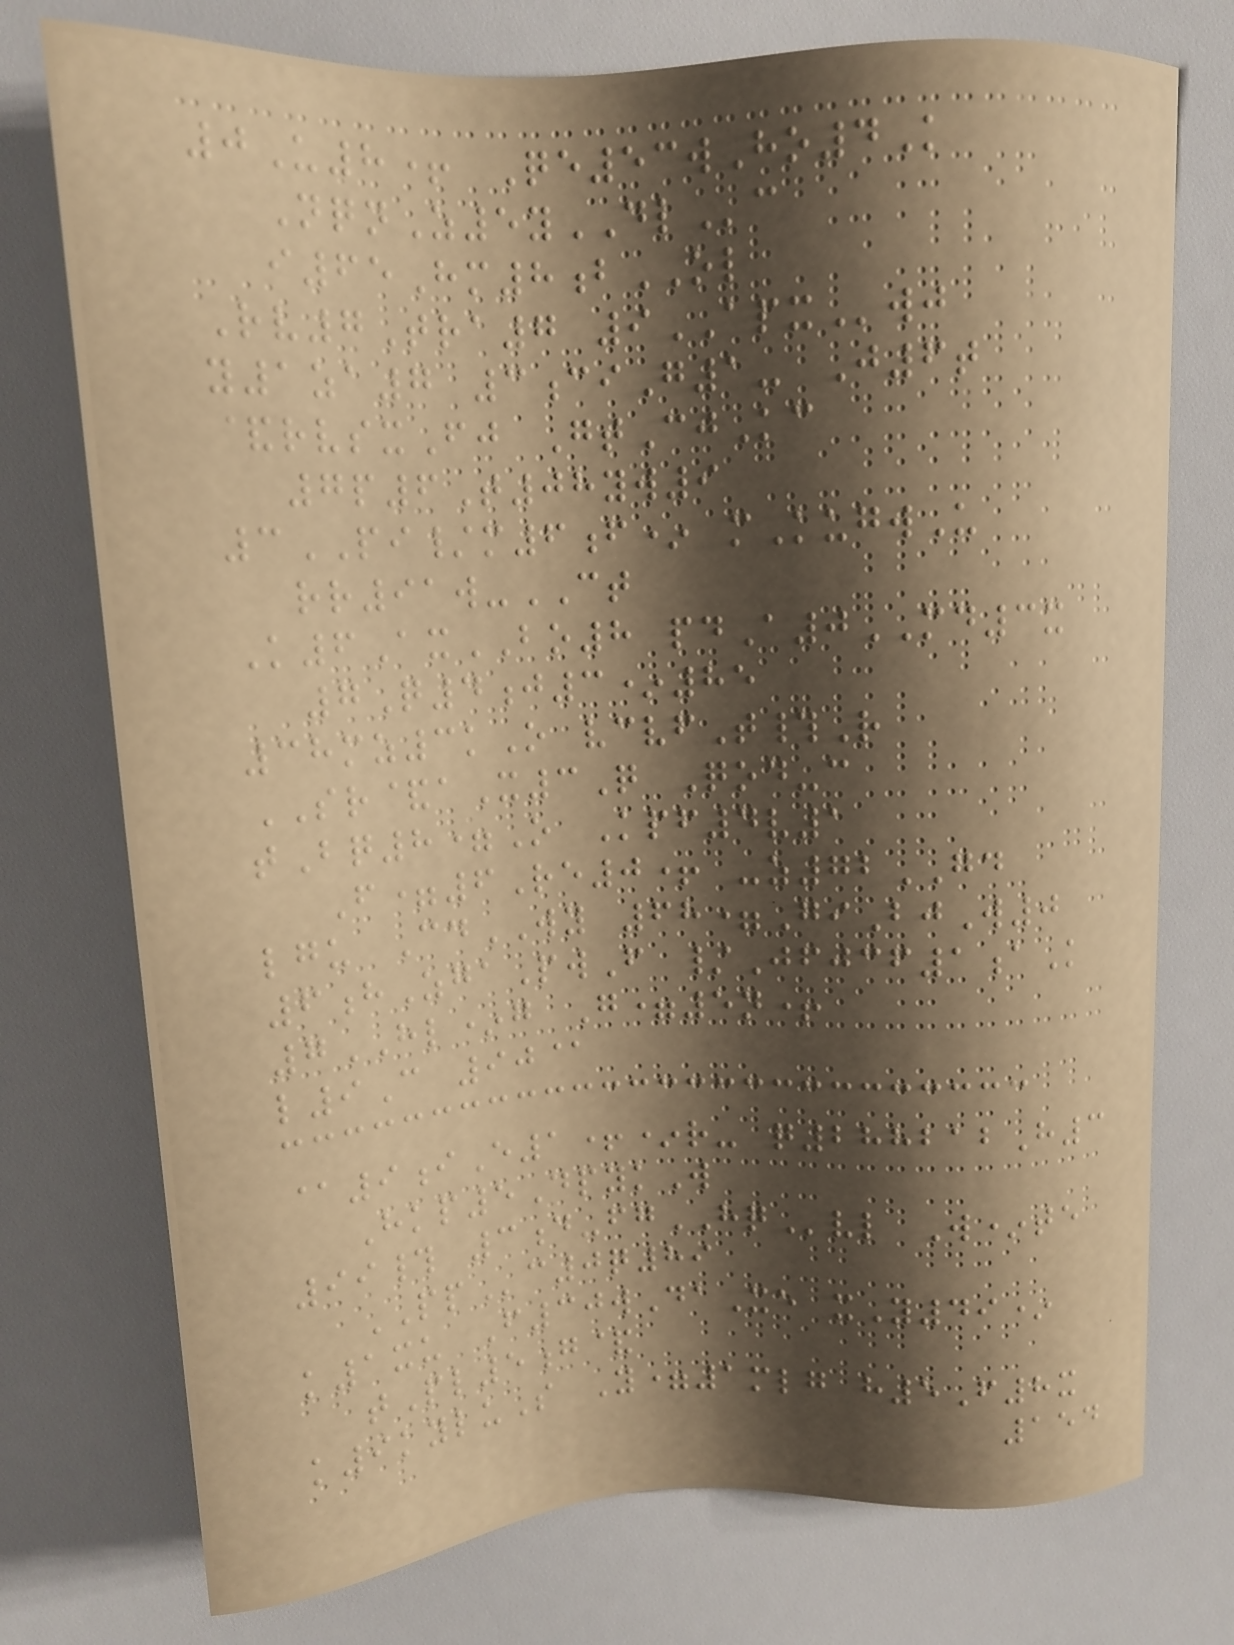0U8+ Qe53wHo4K
NqnZ5yDLc
i65Hm8bOL
Rv7Tra7 9APXwj
y1za7 3ciG1- J6t
&rvsxFj GtCjKc
7p6T08yw9
3PI/m6f* mKugwU
rr91w-CT
K6AxBO8 pdA0MD3x
7Q4j3*85
38mz3kO vcvfT#R
SR&aX3Q Qod-c
tBq8=O Kpf4v1
F=6Re0+ -z72GD
lgu CdWY 68=GiBjW0
6hZgaPwF /Jfjcf1aK
7HL*g G=5n+
l9C 90@
@9iE1+*r- q288212H3
Hkp5DpykW
99# 3d-fgHQvl W*te
PPc0q89
k1xu F30wDaXe xY49*
tPl5g&
k9kyluS Y=1mlg h5F8x
154
